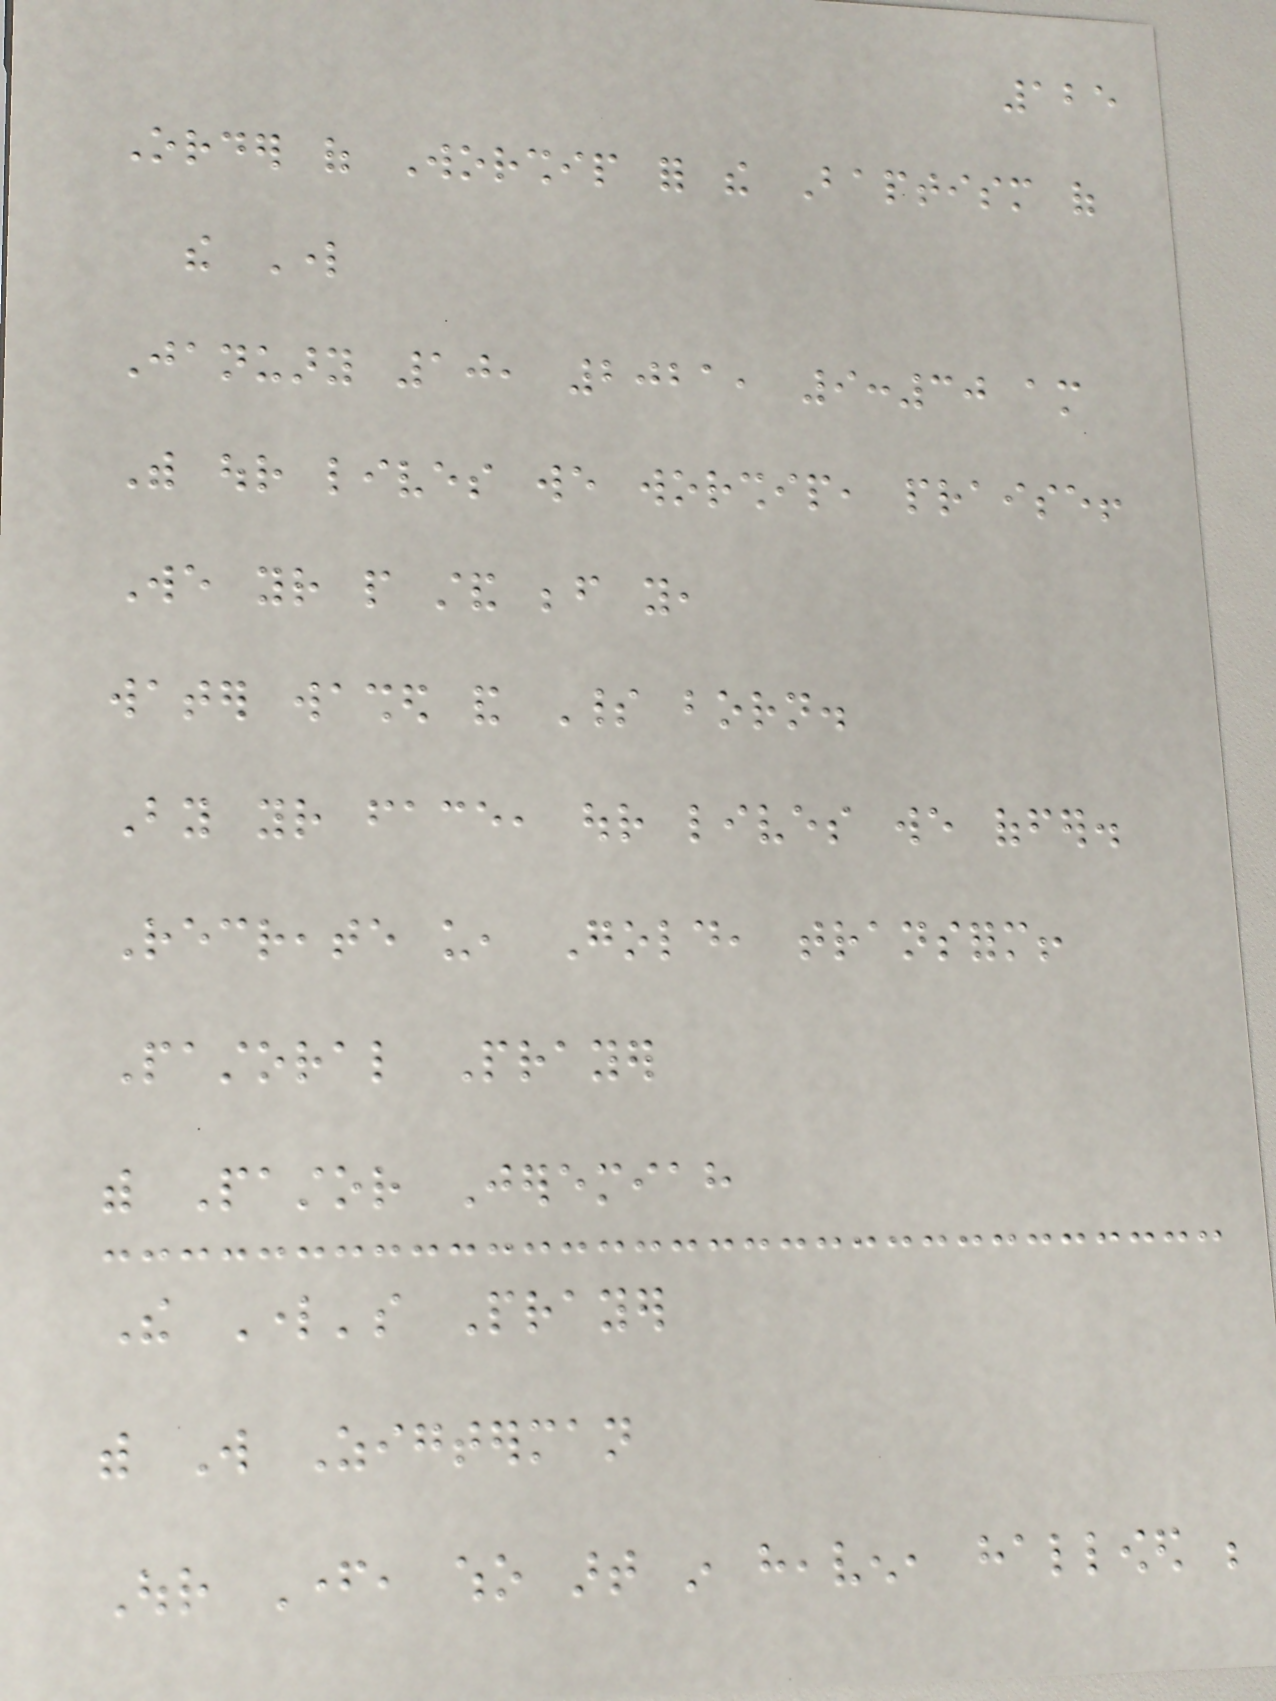125
Order of Worship for the Baptism of
the Lord
January 10, 2021, 9:30 am
With our lives we worship, praise!
We your people stand before you,
water washed and Spirit born.
By your face, our lives we offer.
Recreate us, Gold, transform!
Pastoral Prayer
with Pastor Jeremiah
The Lord's Prayer
with Will Zigterman
Our Father, who art in heaven, hallowed be
